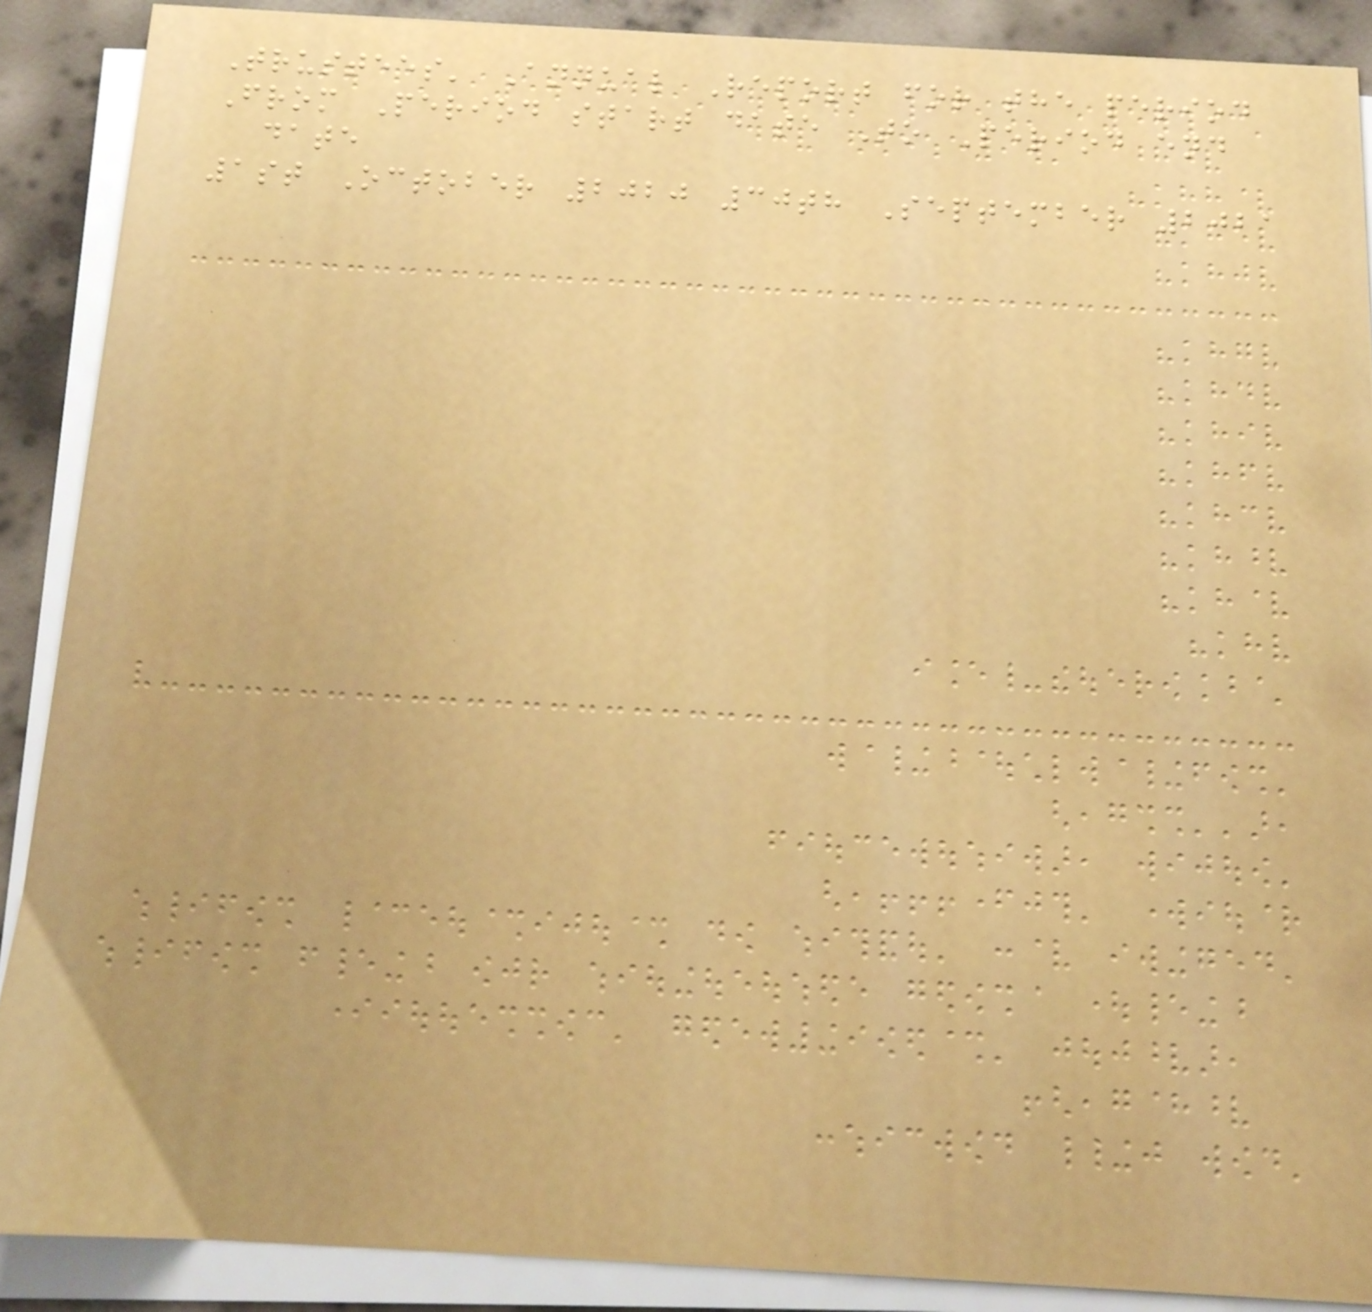Trustees' Annual Report for the period
From Period start date To Period end
date
1st October 2020 30th September 2021
